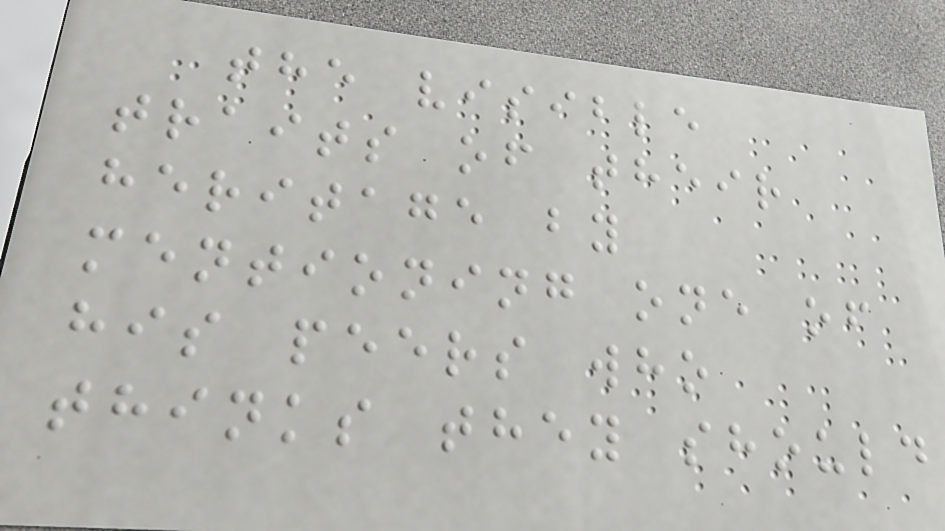the visible
traits of their
heritage by
mentioning one of
his peers who
thinks they should
